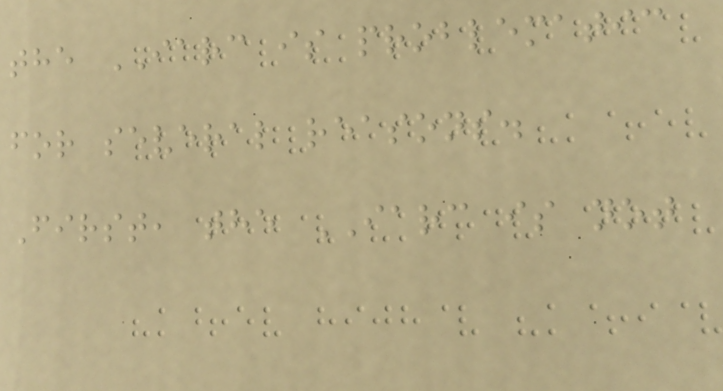the IARC is problematic
for several reasons.
First, the IARC is not
